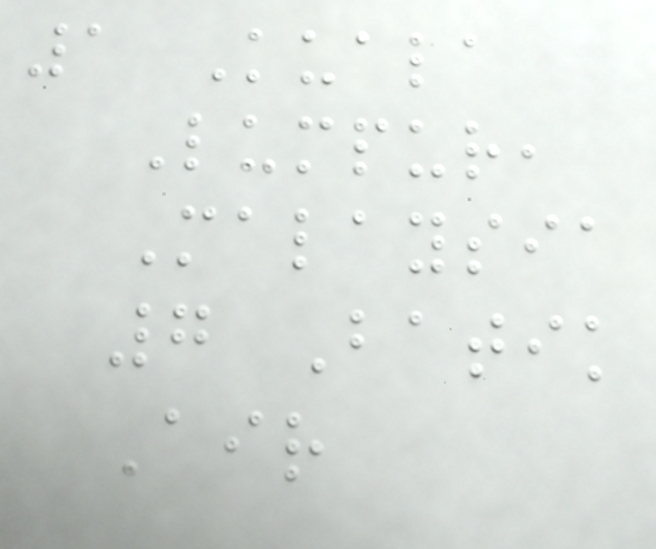1 Kuala
Lumpur,
Malaysia
7 Batik
Air
